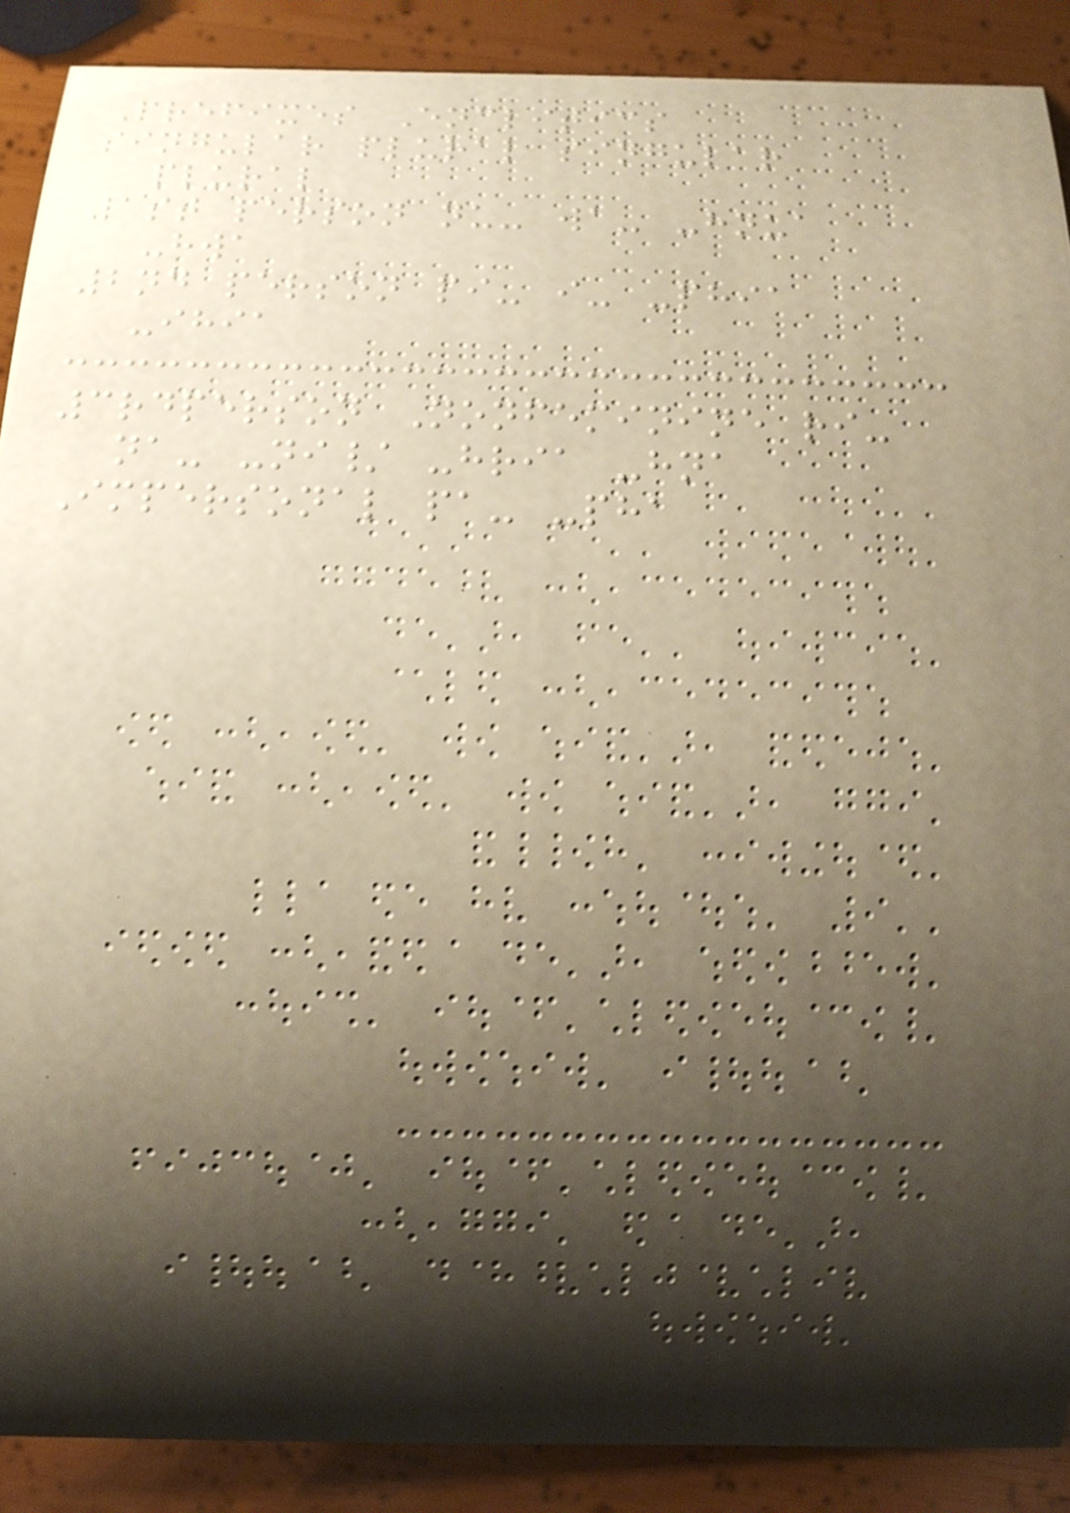Prefixes Enclitics
singular plural singular
plural
1st person nu- wa- -hnua
-hwa
2nd person pi- i- -phia
-ihia
3rdperson Nonfeminine ri-
na- -ni/ -hria -hna
Impersonal pa- -pha
